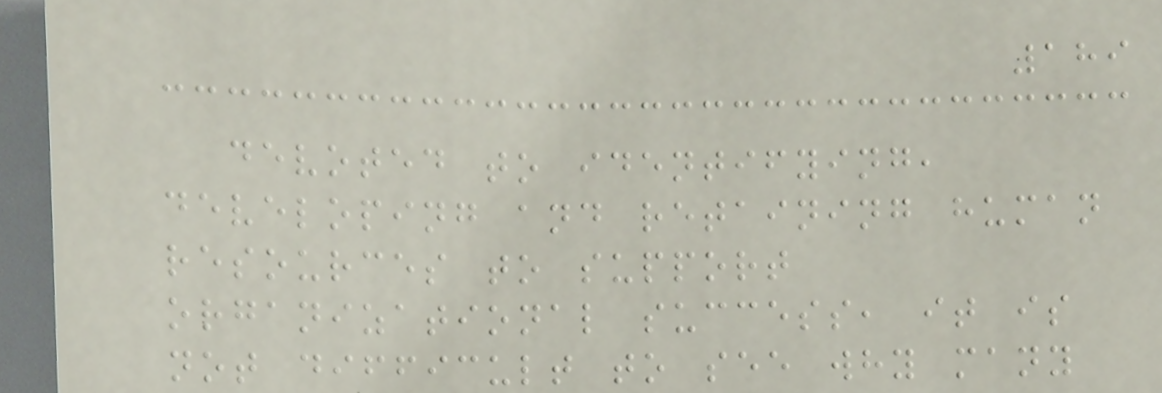189
devoted to identifying,
developing and retaining human
resources to support
organizational success, it is
not difficult to see why many
